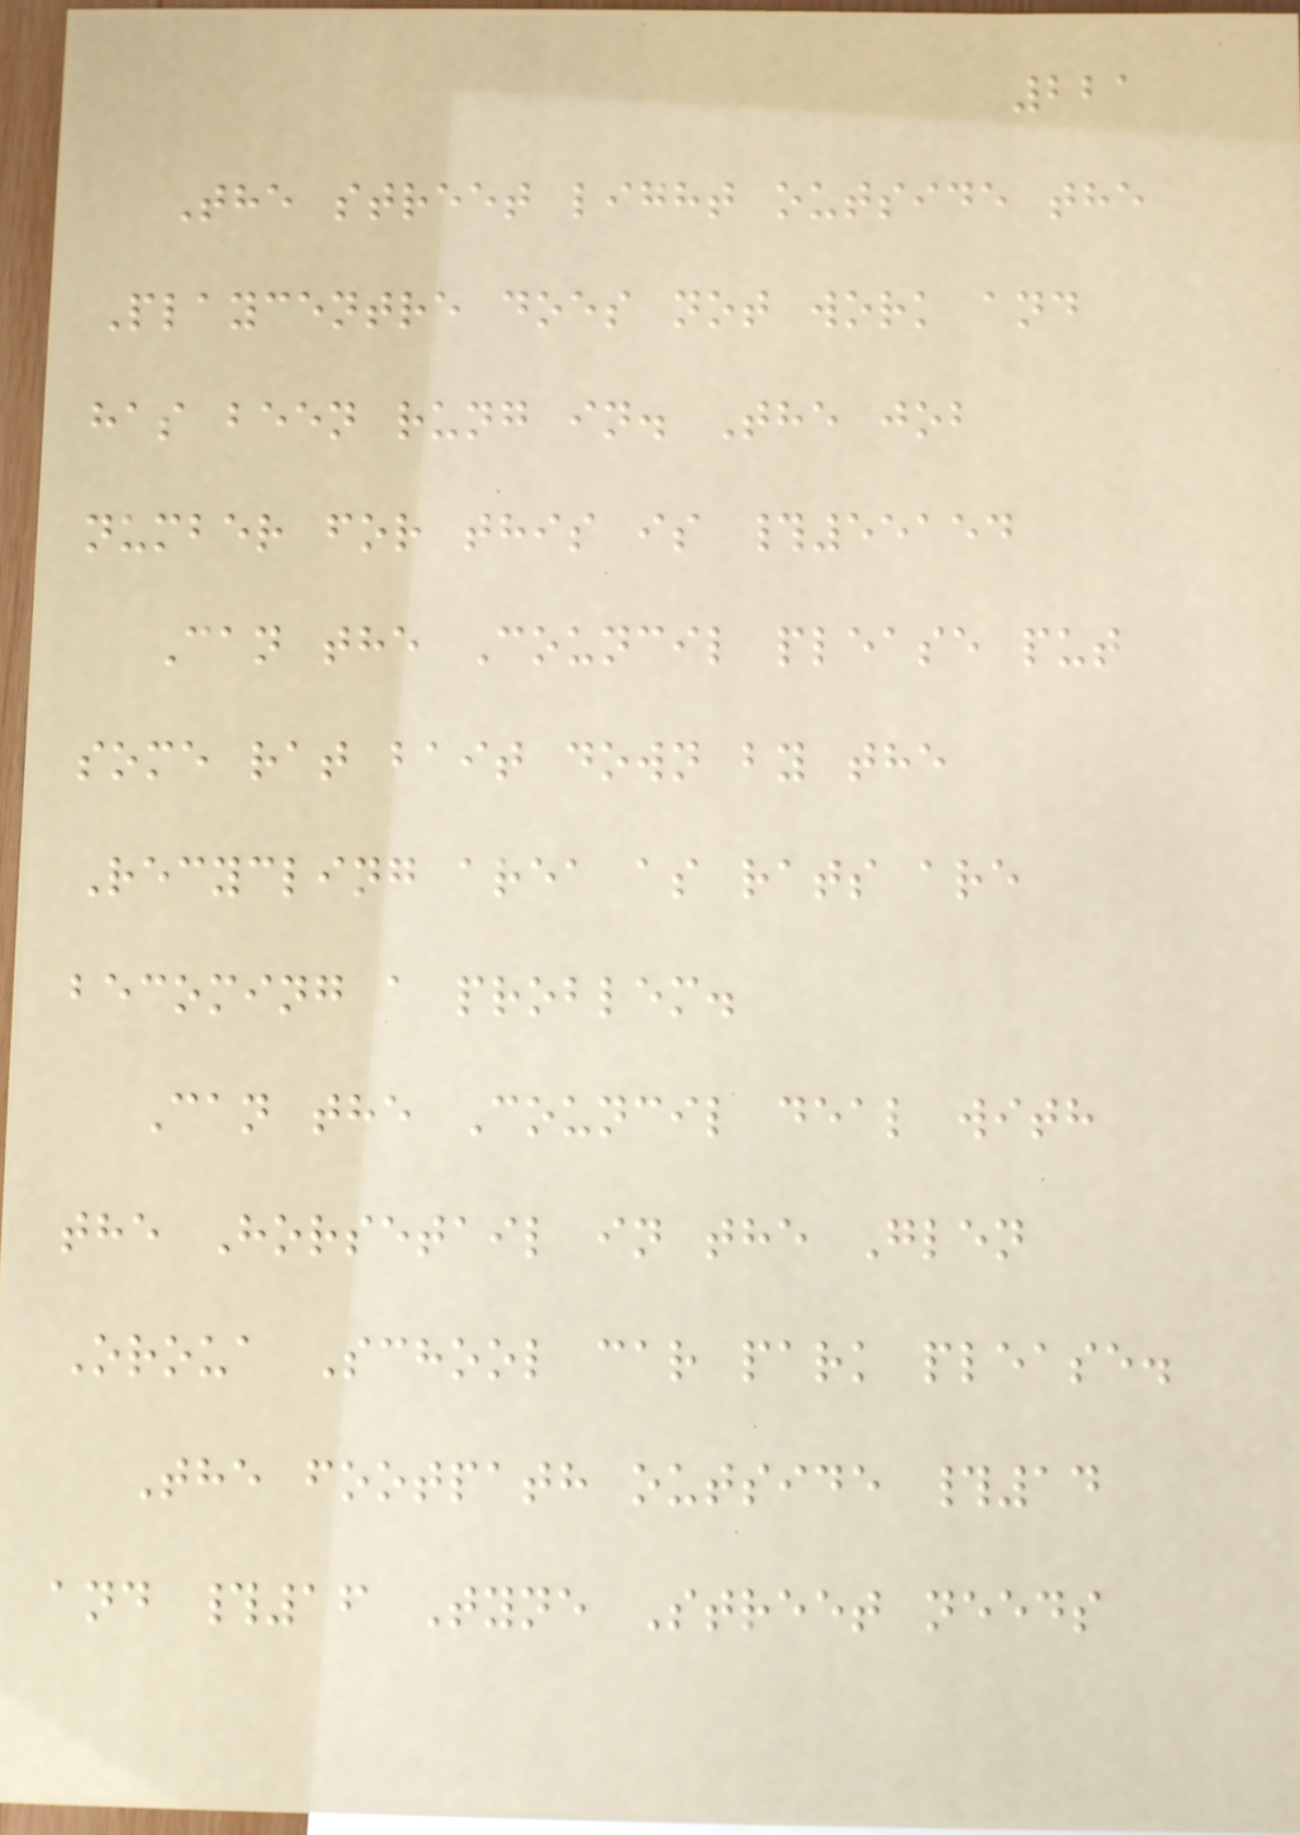221
The street light outside the
Playcentre does not work and
has been rung in. The job
number for this is #55154
Can the Council please put
some rat bait down by the
Recycling area as rats are
becoming a problem.
Can the Council deal with
the Horsetail in the Glen
Oroua School car park please.
The footpath outside #14
and #16 Tyne Street needs
